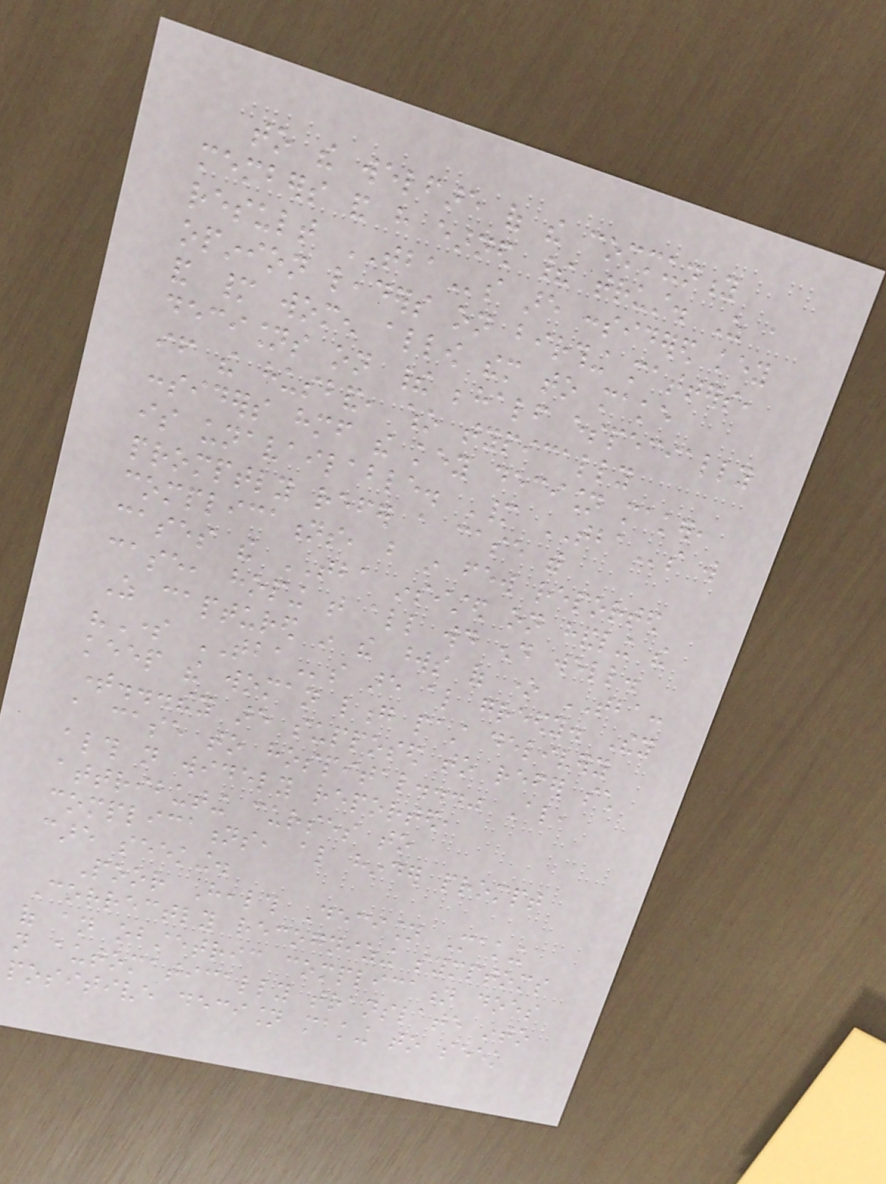to the welfare of the community
members and have earned their trust. As a
result TBAs are considered key
opinion leaders on birthing matters,
and many women allow them to make
decisions on their behalf especially
if the husband, who typically
considers himself the key decision maker,
is unavailable. Many TBAs will
promptly refer a case with
complications, but in few reported
cases the TBA insisted on handling the
case, hoping that all would end well.
As captured in the words of one TBA:
"Some TBAs are also greedy. They
keep the woman long past delivery
time...they are supposed to refer such
a case to hospital..." Also,
although not widely reported,
attributing curses to
complications, also hinder prompt
care seeking.
Poor Health Decision Making
Correctly recognizing symptoms
of an obstetric complication does
not automatically translate into
positive decision making to seek
